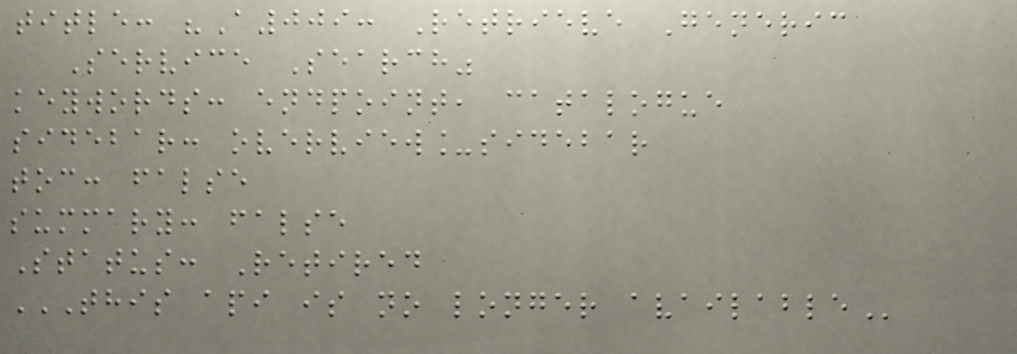title: "A009: Retrieve Generic
Service Search"
keywords: endpoint, catalogue
sidebar: overview_sidebar
toc: false
summary: false
Status: Retired
THIS API IS NO LONGER AVAILABLE
